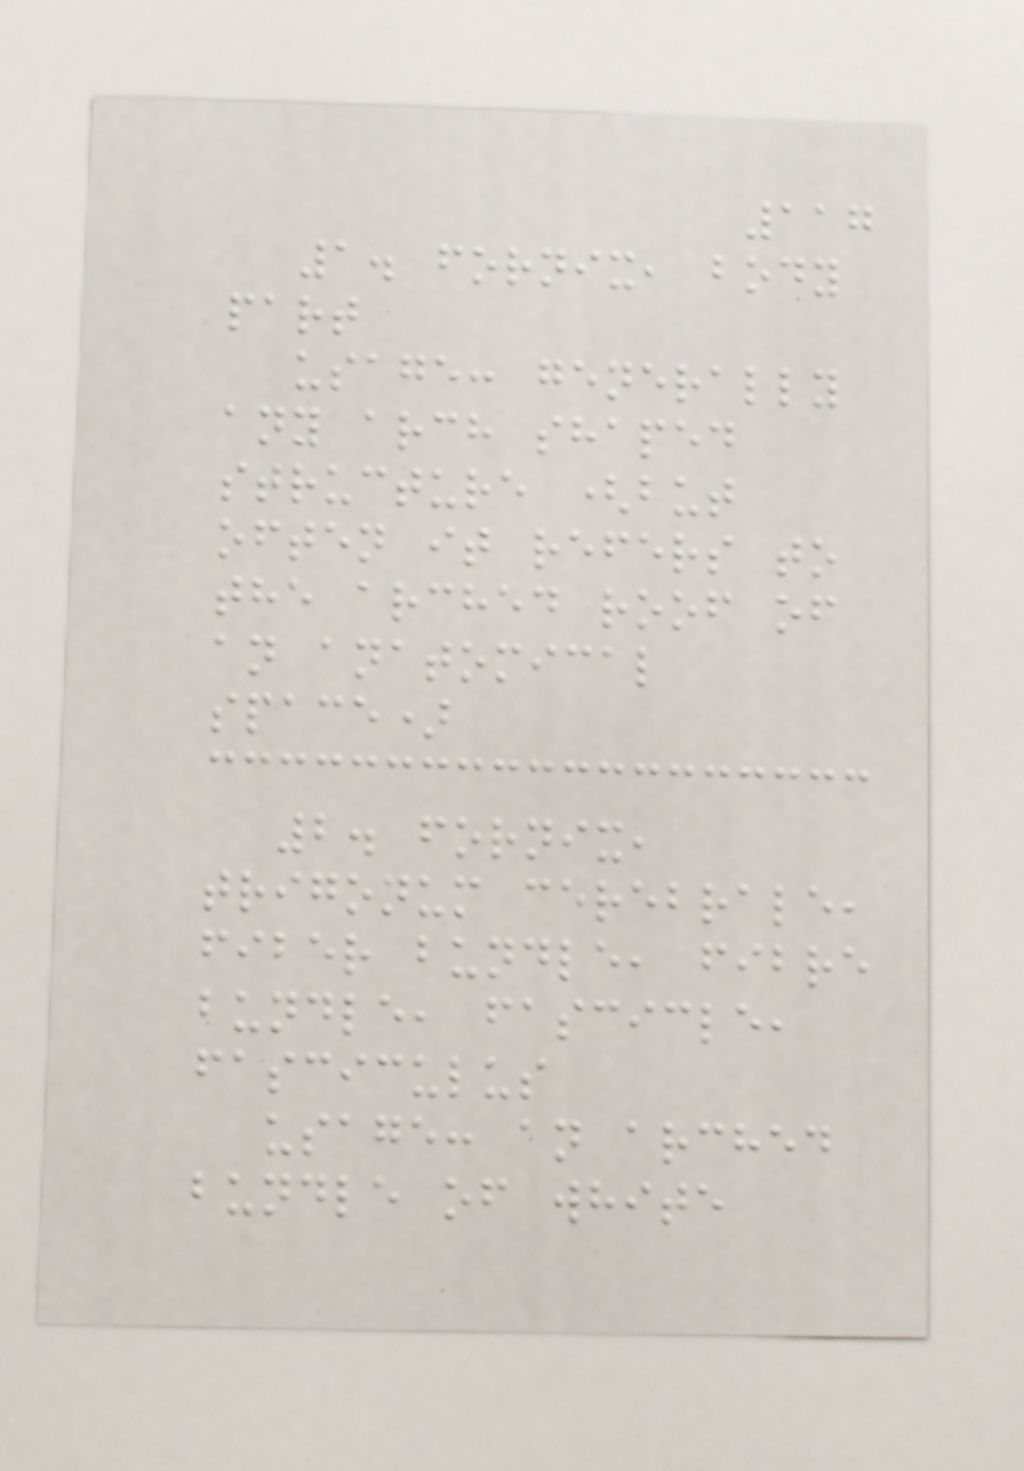117
1. fornix, body
part
usage: generally
any arch shaped
structure (but
often it refers to
the arched roof of
an anatomical
space)
2. fornix,
trigonum cerebrale,
fiber bundle, fibre
bundle, fascicle,
fasciculus
usage: an arched
bundle of white
